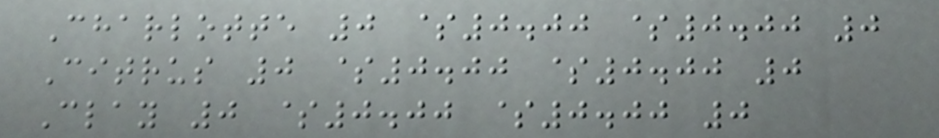Charlotte 0 $0.00 $0.00 0
Citrus 0 $0.00 $0.00 0
Clay 0 $0.00 $0.00 0
